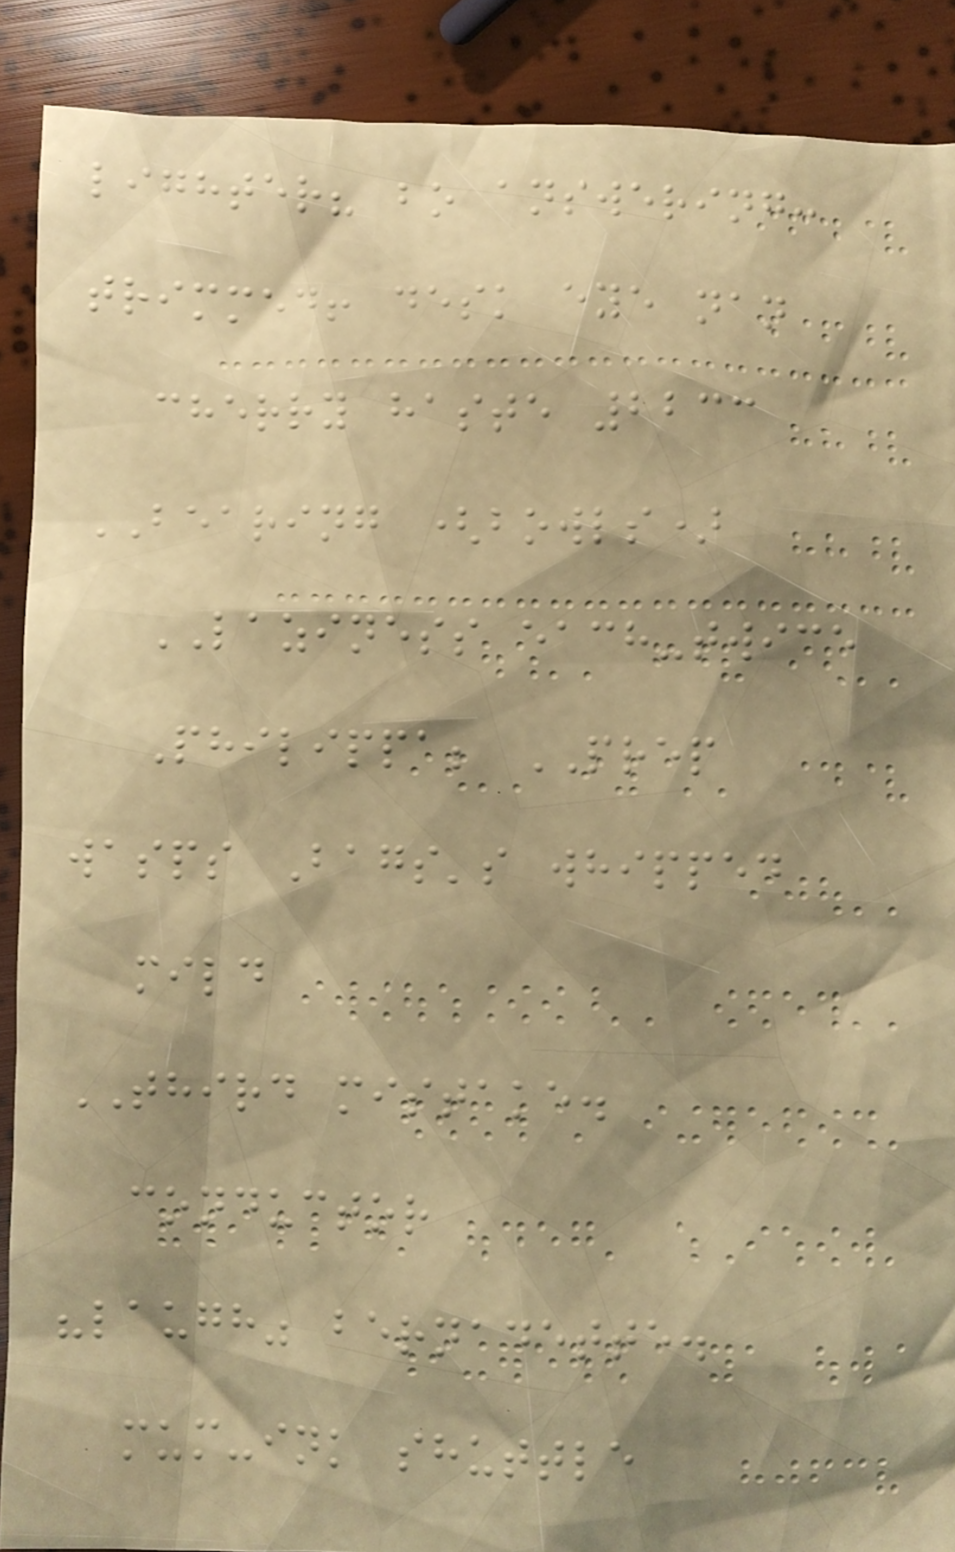lighter? bo answering:
trimmed! desk eye nan
cherry haste 2233
BEARING (bowls)
LAZINESS each-twice
Philippa; PREP
wasps Bags's whipped
mild
THIRD mistake.
conductor
"laugh" bernadette.
mum-ink shuttle
